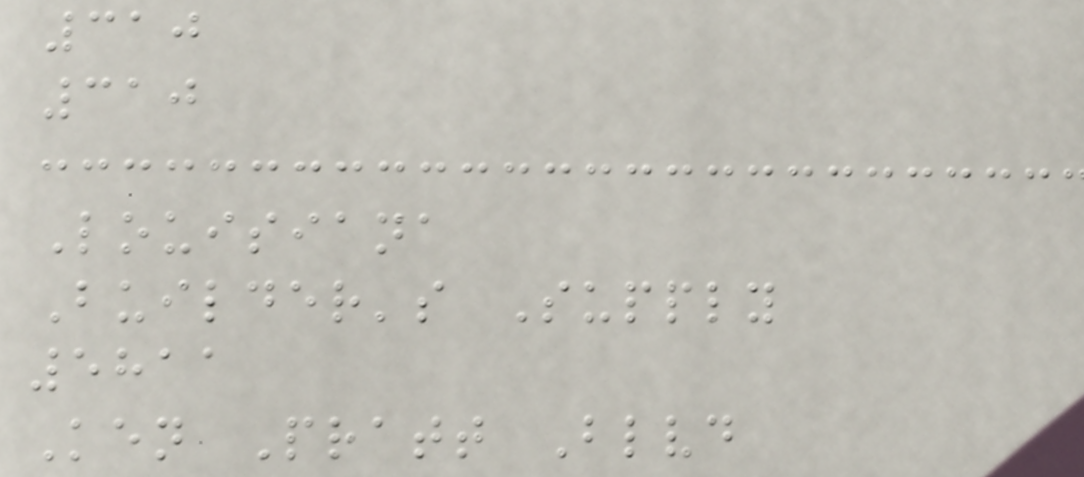310
310
Louisiana
Builder's Supply
5811
Ken Pratt Blvd
